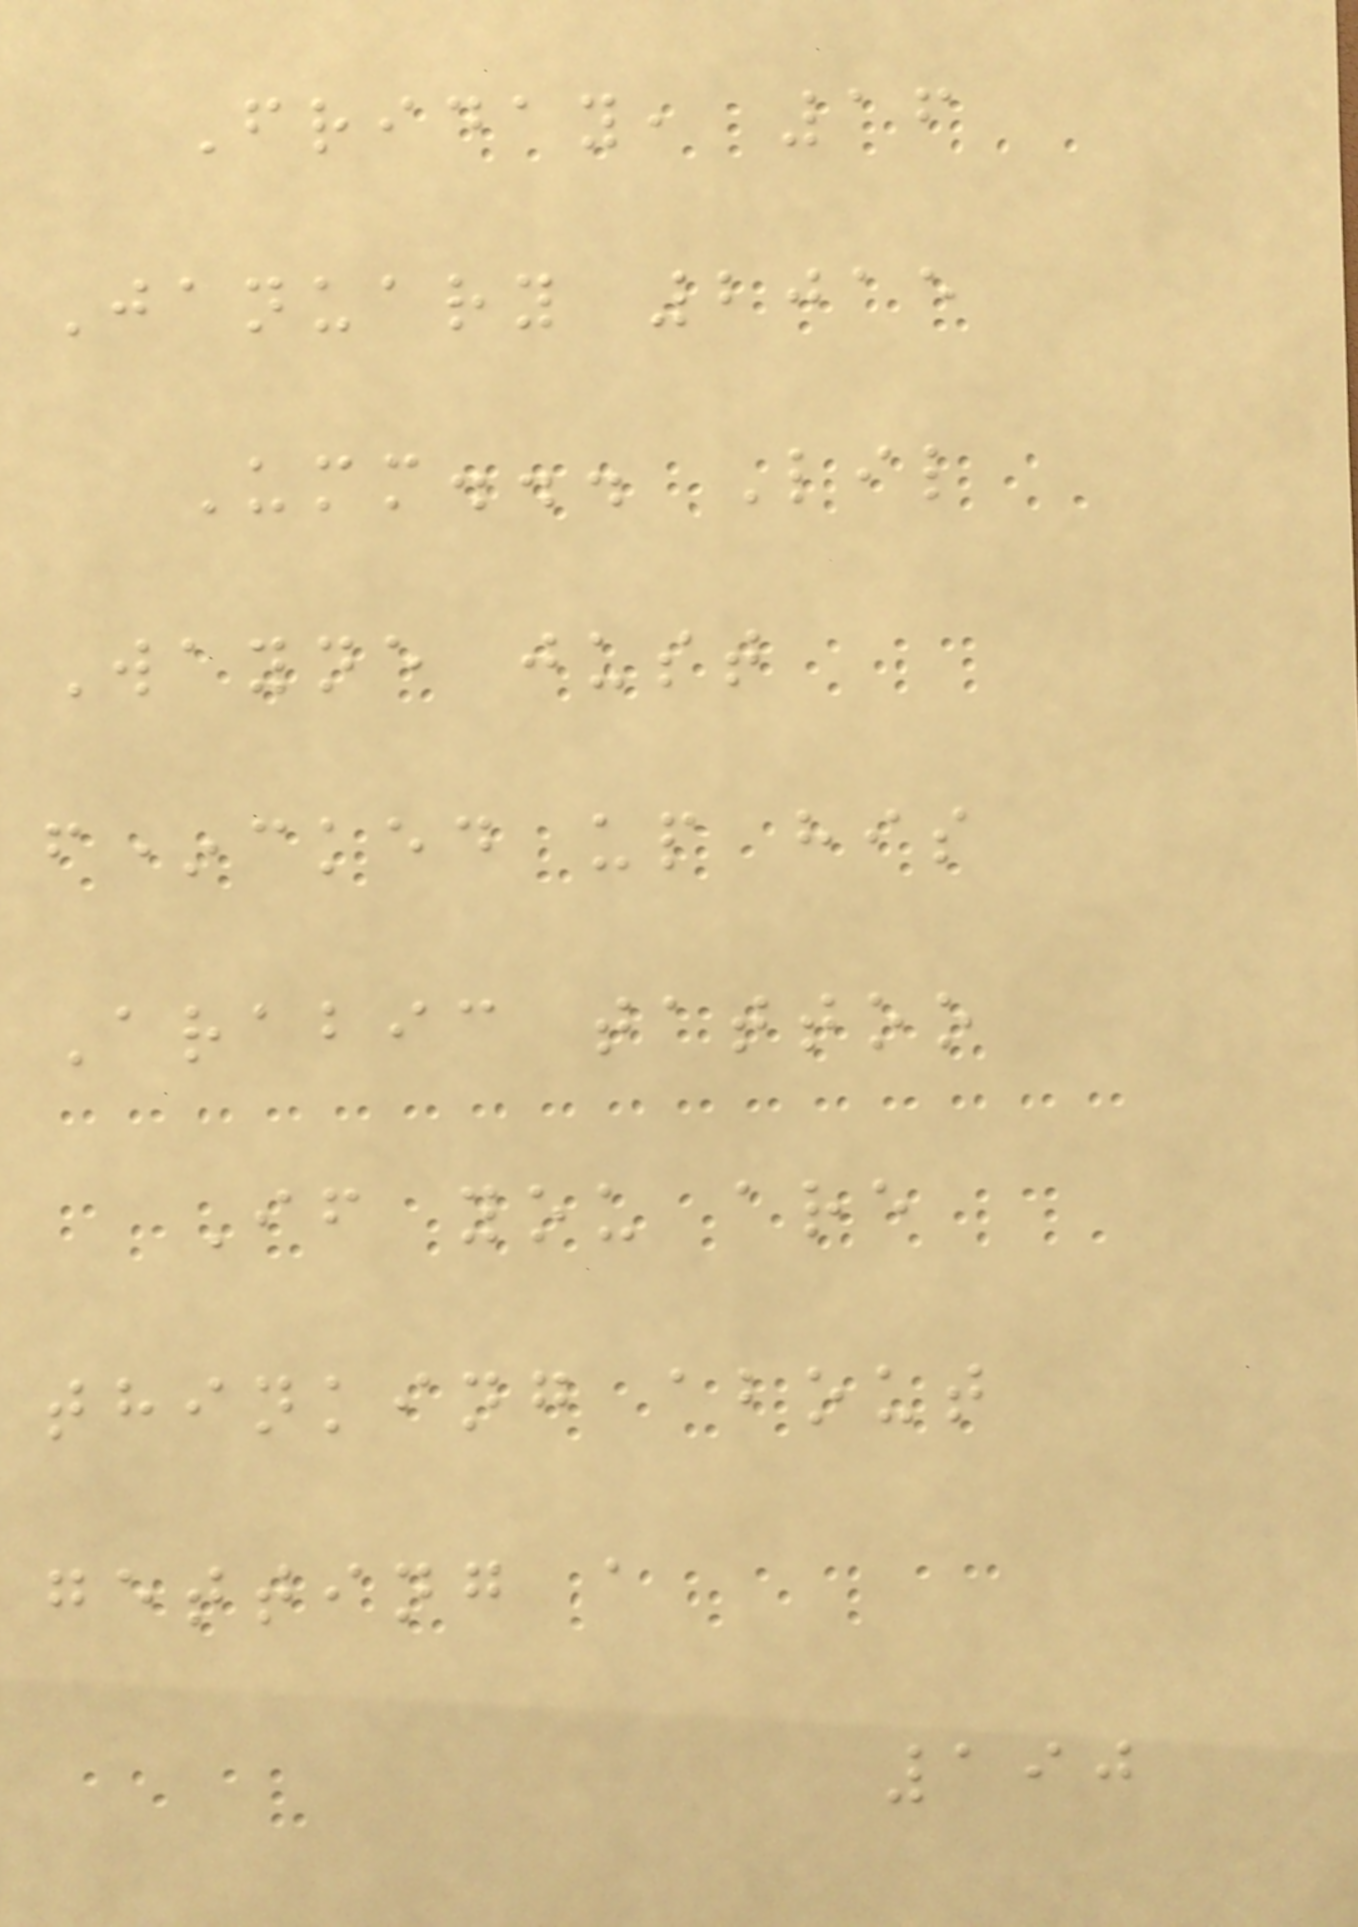Friday, 16
January 2015
Umm... Lil
Wayne just
f*cked up his
Arabic tattoo
If you are
thinking about
getting a
190
